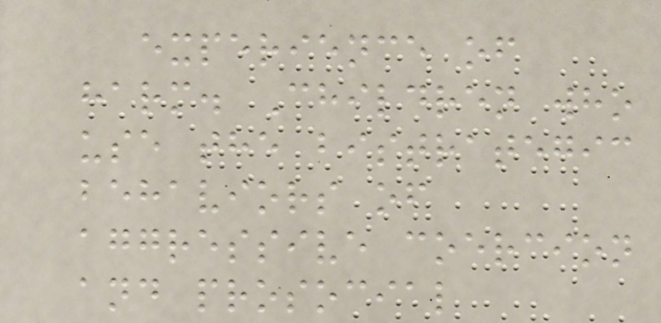experience of
harm. Children who
use the bistrategic
behaviors of
aggressive coercion
and prosocial
